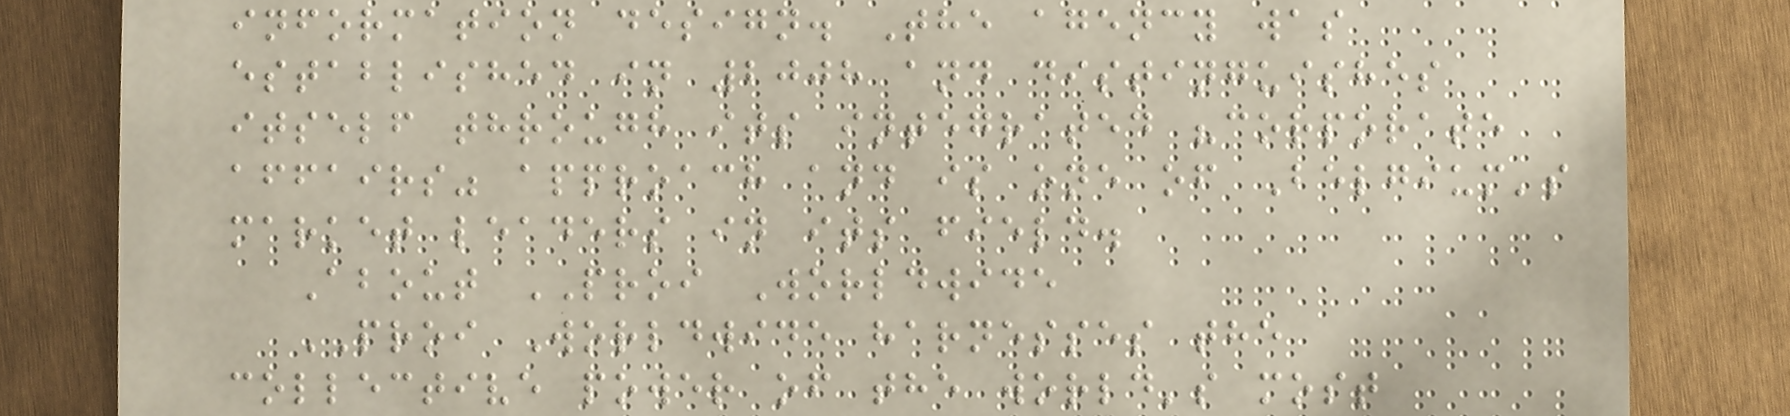information design. The agency was
established in 2008 and distinguishes
itself through its integrated "corporate
affairs" approach and is one of Belgium's
market leaders in its field.
About PROI Worldwide
PROI Worldwide harnesses the
collective power of the world's most
